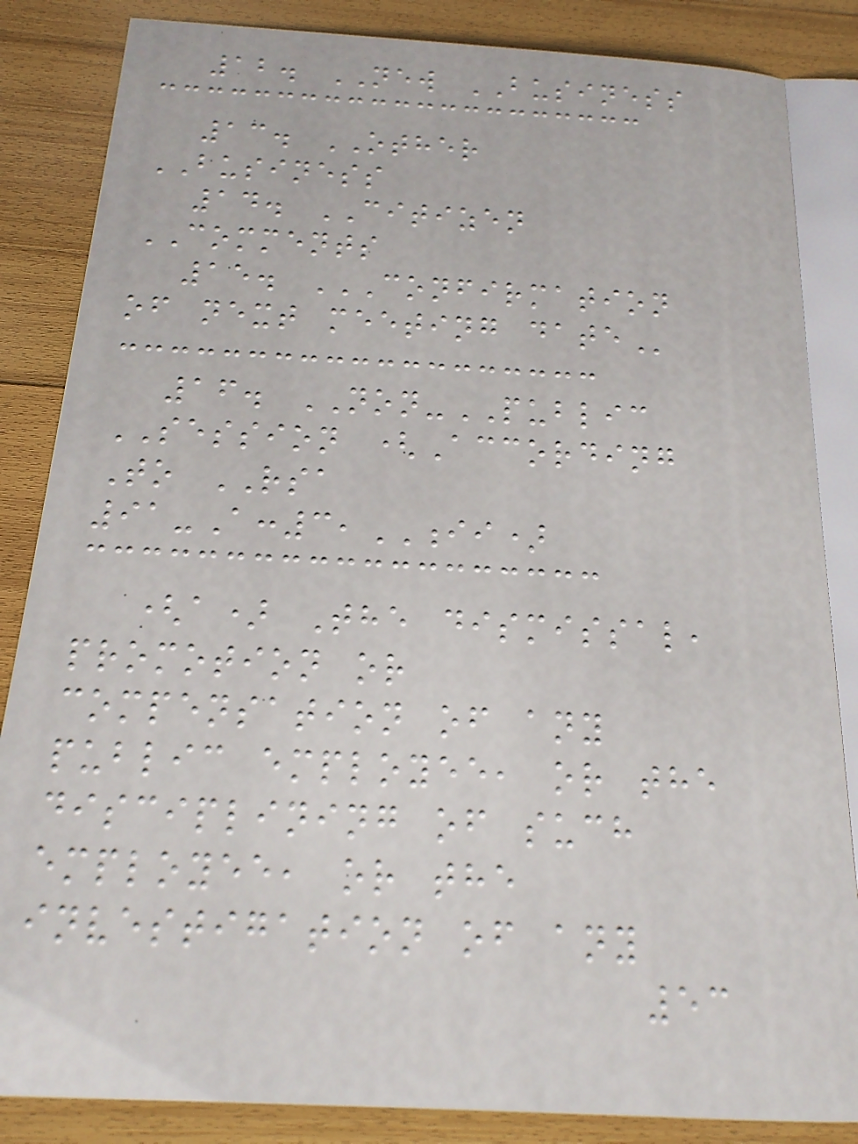12. NEW BUSINESS
13. OTHER
BUSINESS
14. CITIZEN
COMMENTS
15. CONFIRMATION
OF NEXT MEETING DATE
16. NON-PUBLIC
SESSION (According
To RSA
91-A:3,II)
(a) The dismissal,
promotion or
compensation of any
public employee, or the
disciplining of such
employee, or the
investigation of any
53
